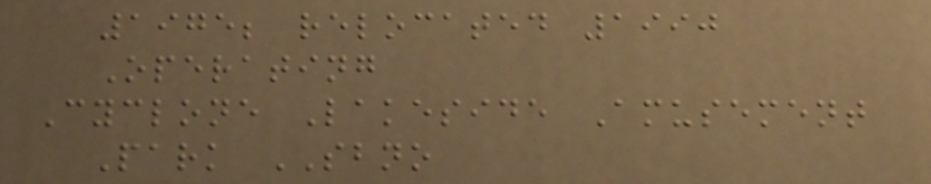1975; relocated 1990
Operating
Cyclone Lakeside Amusement
Park SBNO
